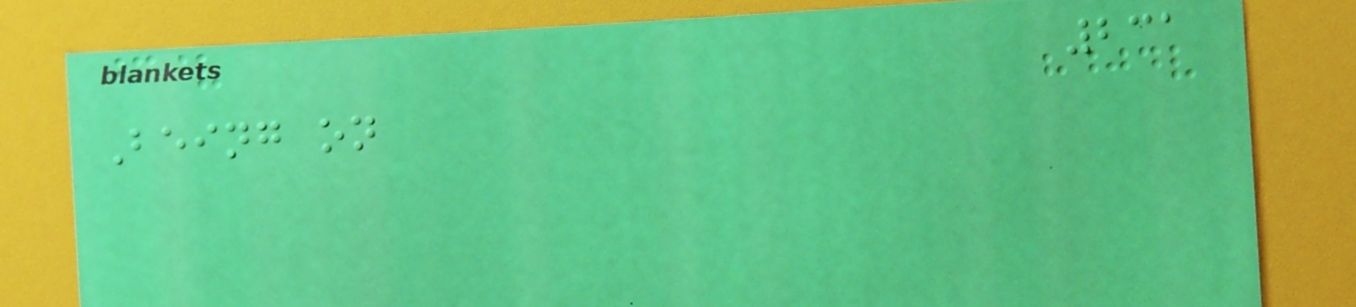231
Being on
